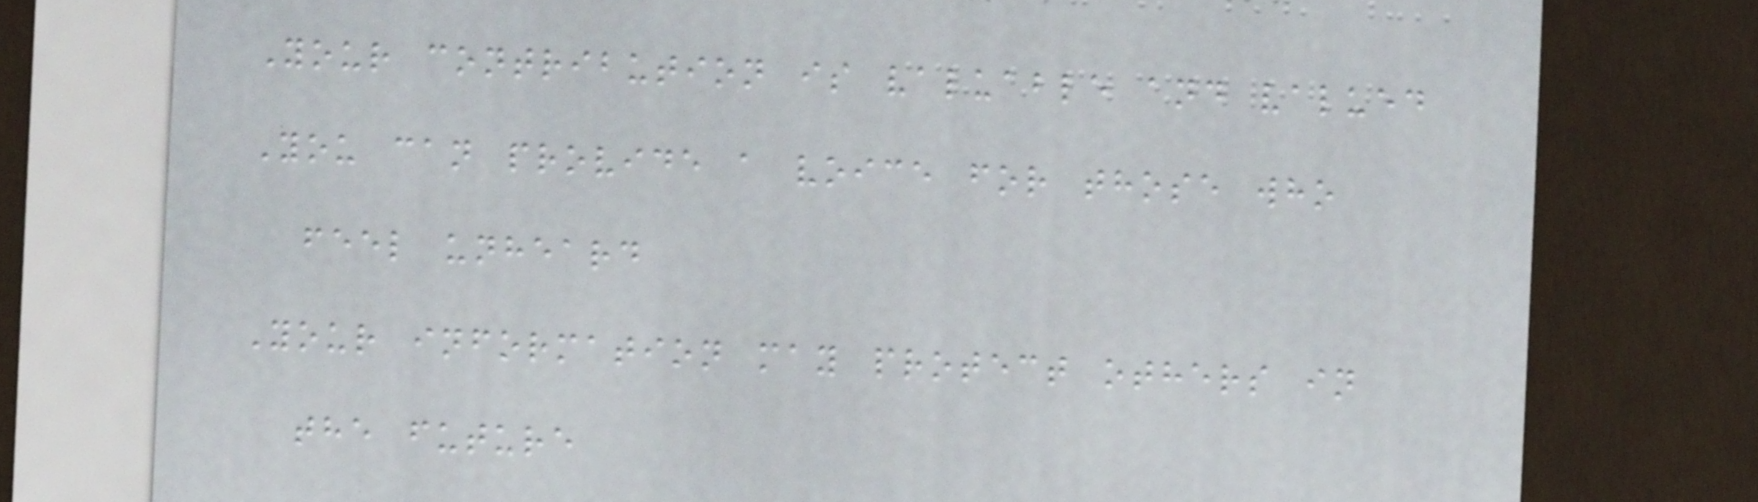Your contribution is valuable and valued
You can provide a voice for those who
feel unheard
Your information may protect others in
the future
